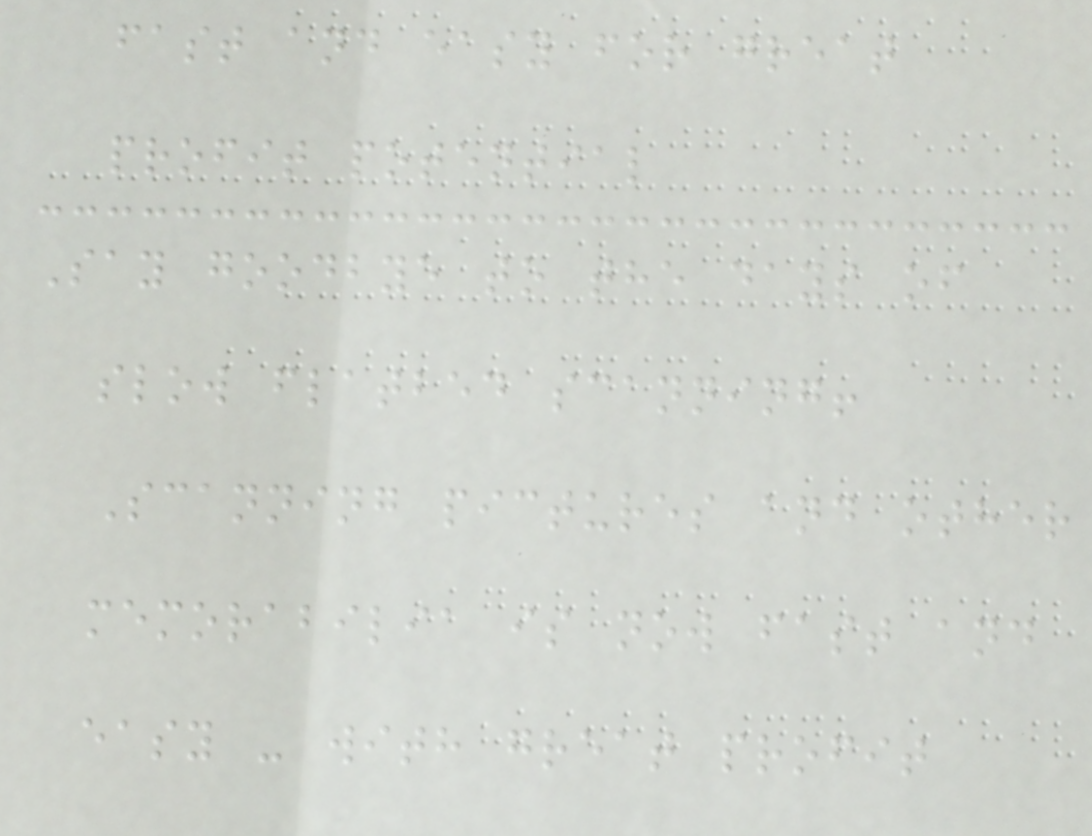fast and easy for great
profit potential
Say goodbye to the days of
slow flatbed scanning!
Scanning pictures and other
memorabilia is now fast and
easy - with great profit
